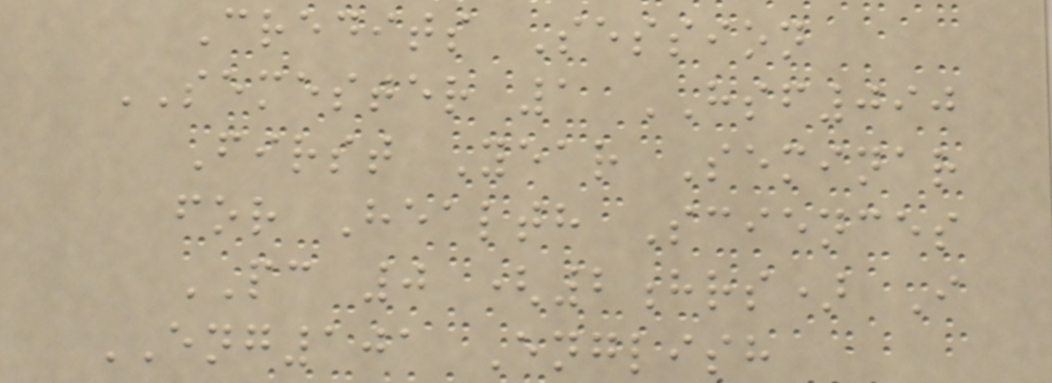Credits Session
SEMESTER 1 HSF090
First Year Seminar
for Health Sciences
PC 0 (2hrs) I
ENG101 English
